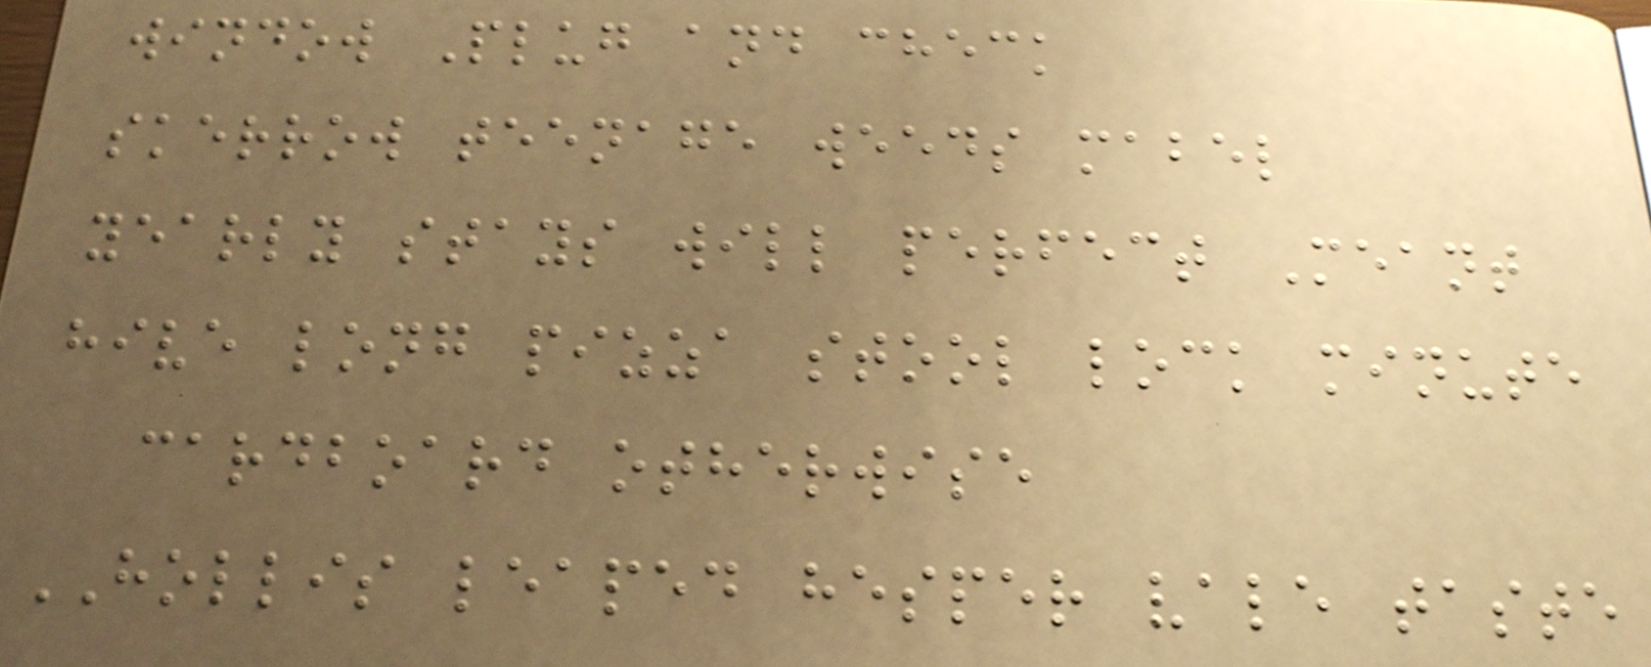window Plug and check
skerrow teenage weeds mabel
yearly stays will perfect Meant
hive long pizza stool lock minute
cardboard otherwise
HOLLIS leaped hesper vale taste
